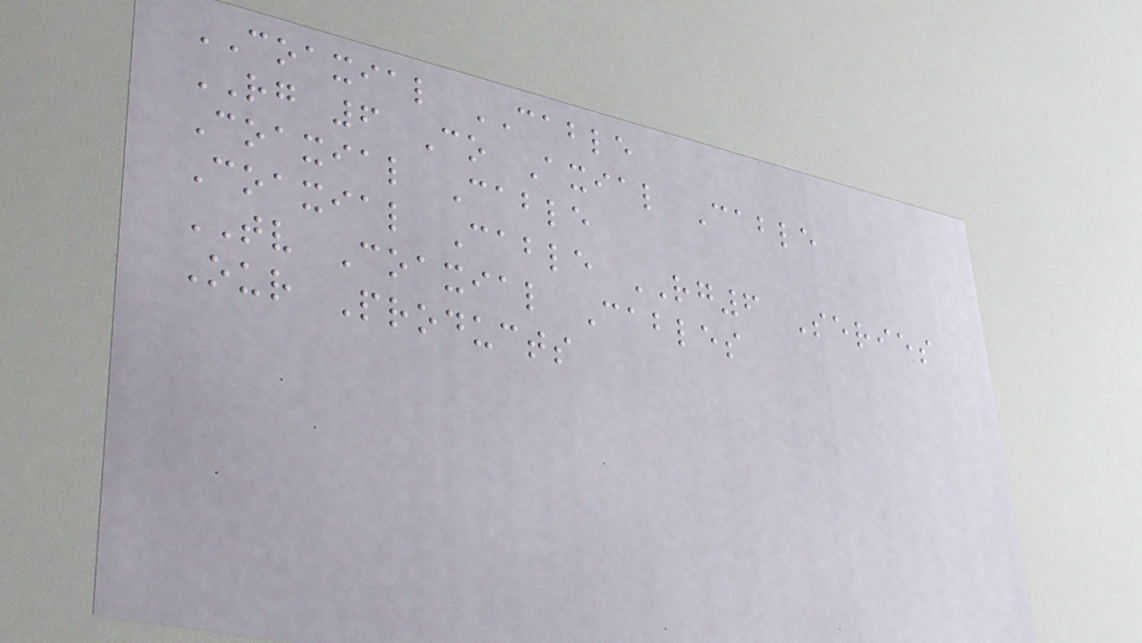COAXIAL CABLE
RG 6 Co Axial Cable
Coaxial Cable
Coaxial Cable RG6 Series
TV Coaxial Cables
Our Products
